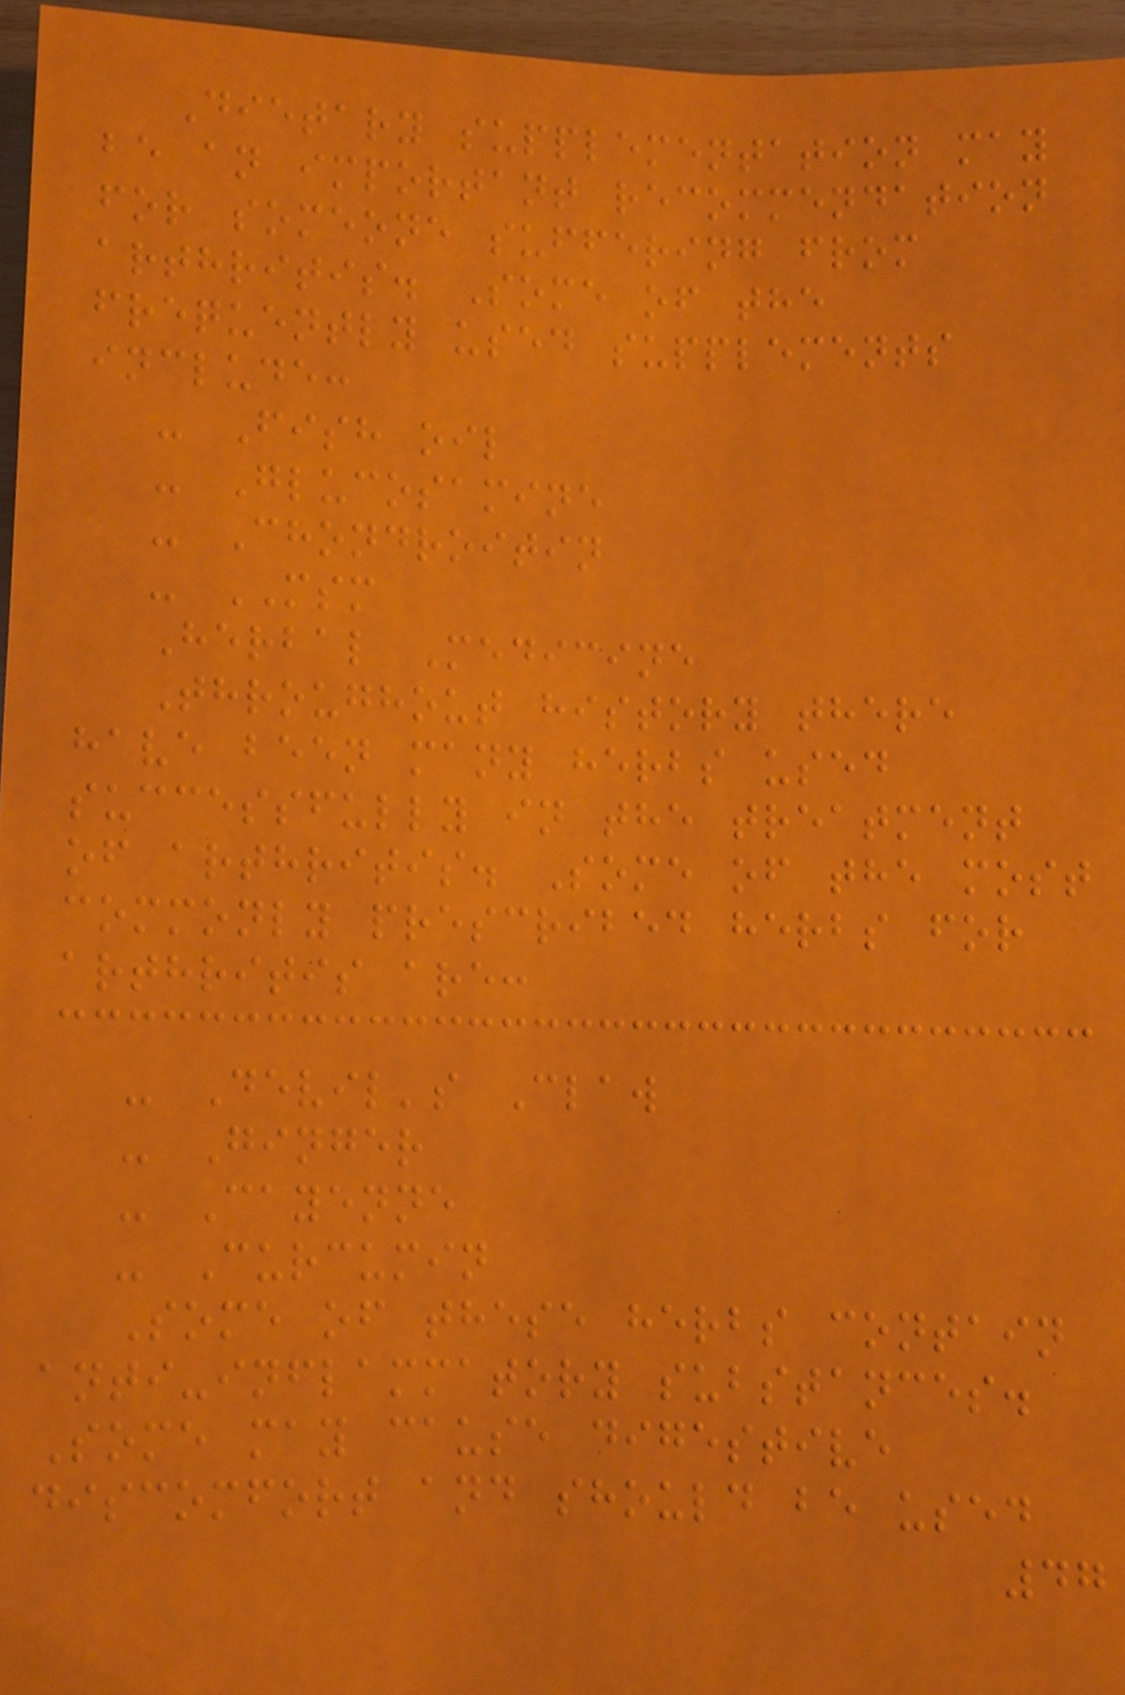Dietary supplementation may
be an important recommendation
for someone suffering from
arthritis. Some of the
frequently used supplements
include:
- Fish oil
- Glucosamine
- Chondroitin
- MSM
Herbal Medicine
Throughout history there
have been many herbs used
successfully in the treatment
of arthritis. Some of the most
commonly prescribed herbs for
arthritis are:
- Devil's Claw
- Ginger
- Cayenne
- Curcumin
Some of these herbs contain
anti-inflammatory substances.
Some may cause digestive
discomfort and should be used
47
